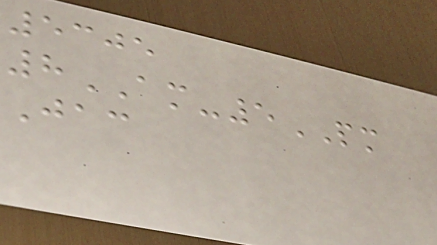5305
8AM-5PM
Jac
